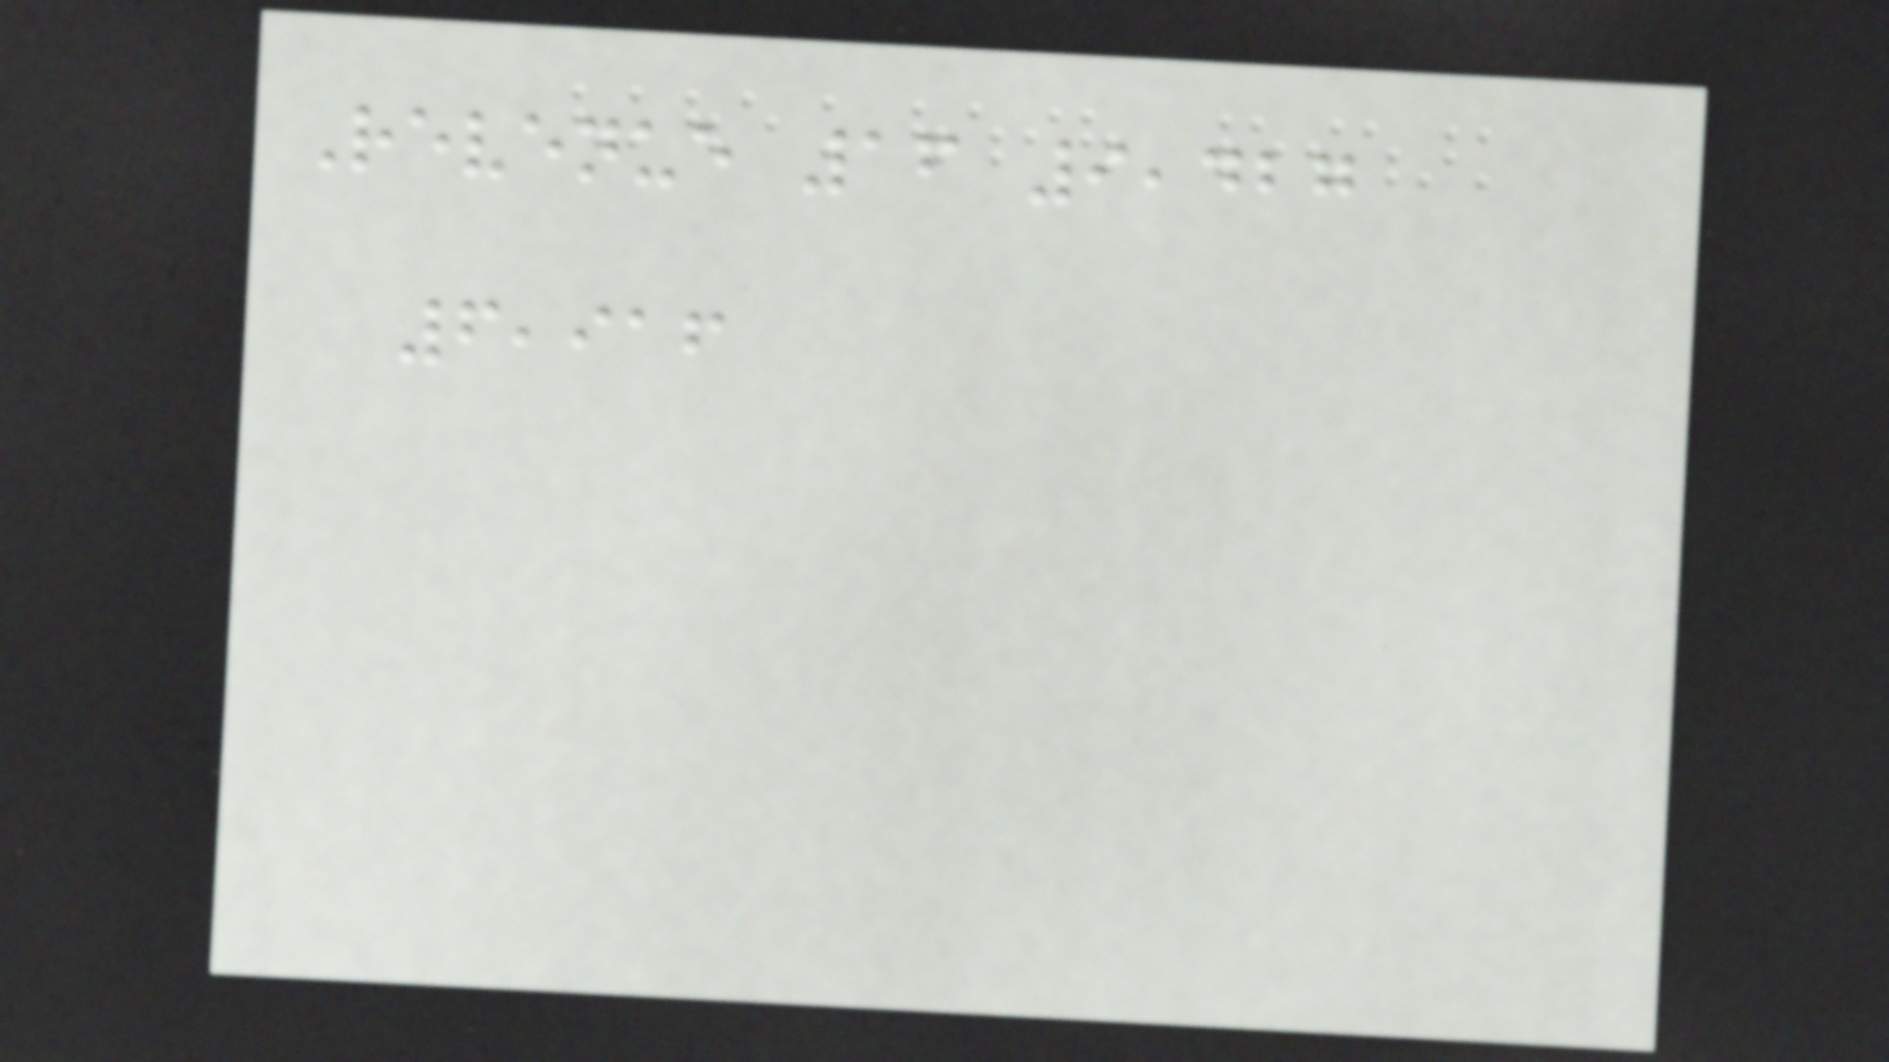Revenue 16 9,427
6,916
